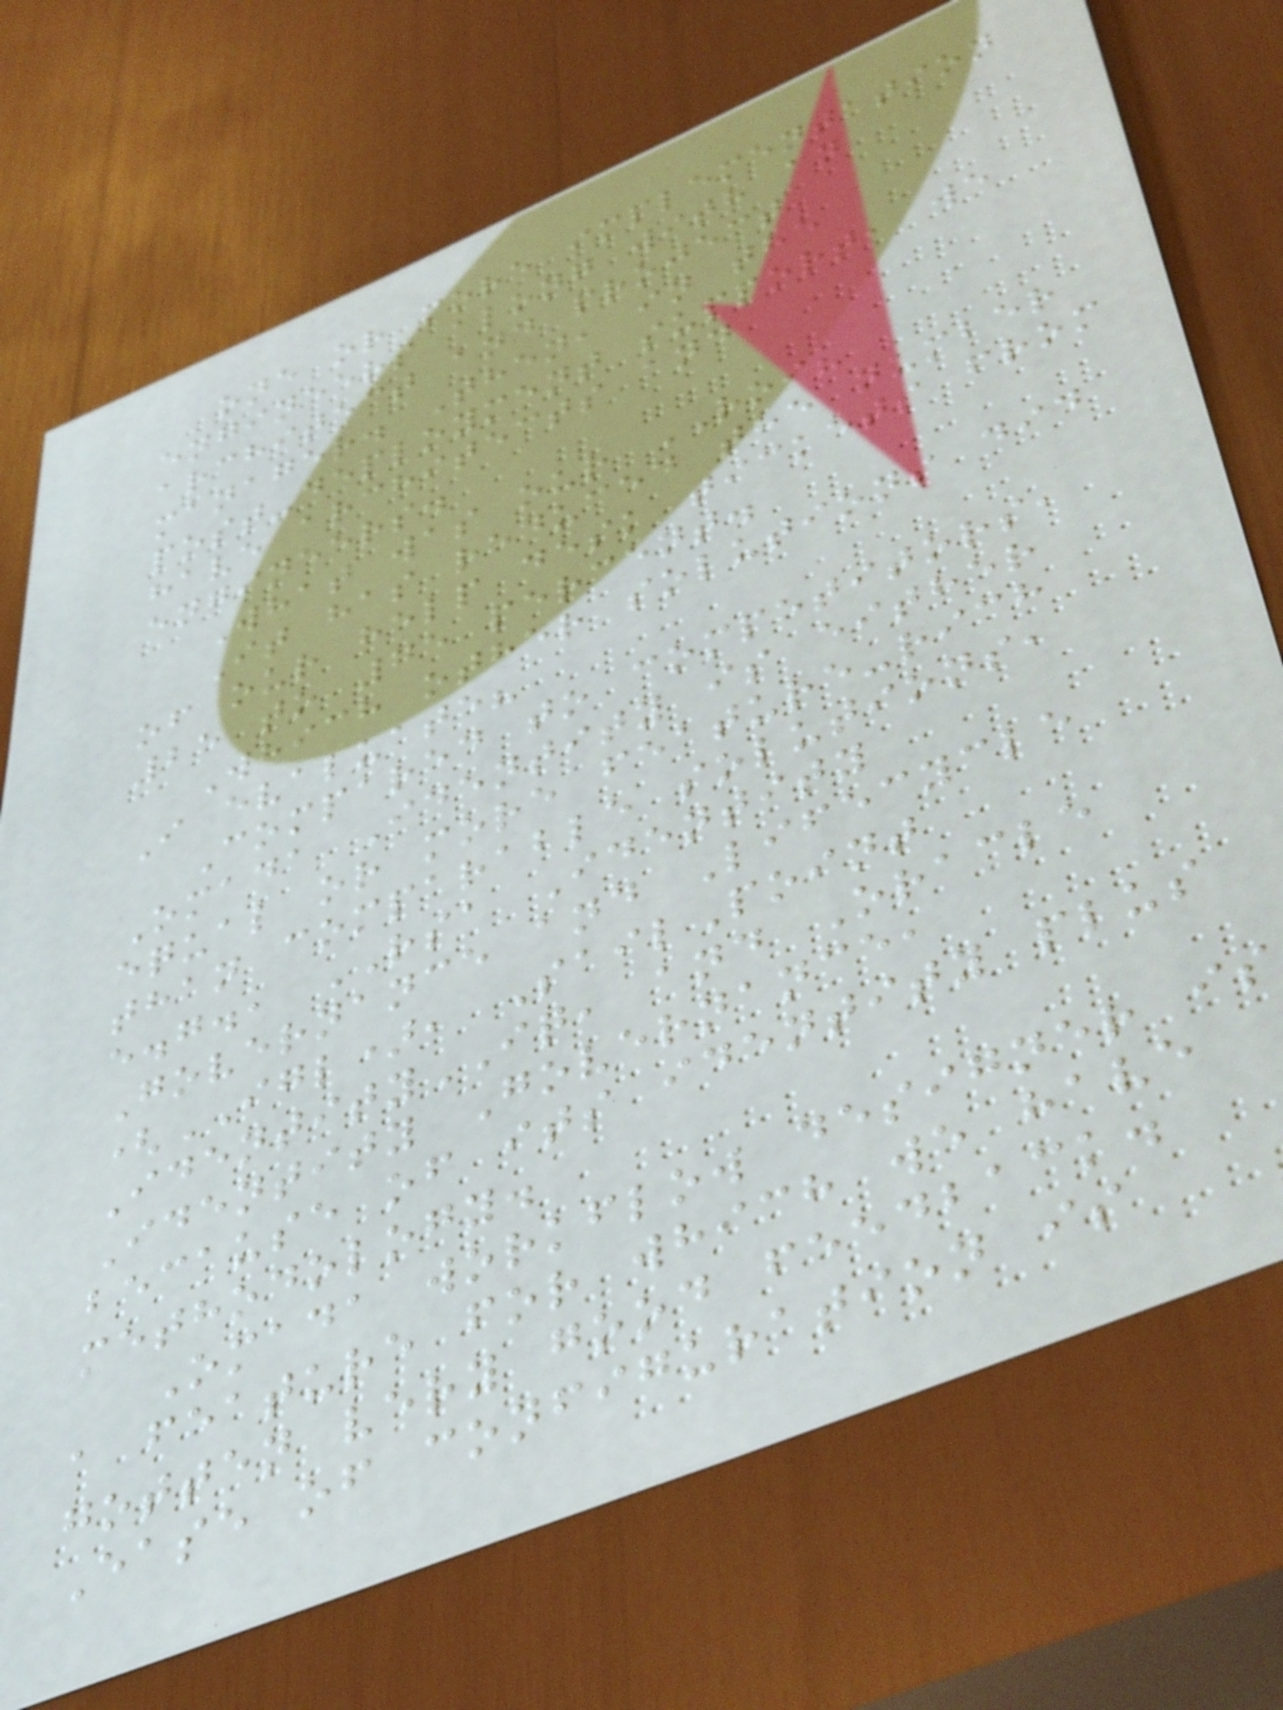one or more implementation
engineers along with an
architect and project
manager. Then, in the
post-deployment support, we
have architects and
engineers.
What was our ROI?
It has reduced the number
of our help desk tickets from
25 to 75 percent.
Which other solutions did
I evaluate?
Compared to competitors,
Omada Identity is either
equal or more feature-rich
than comparable solutions,
e.g., RSA Identity
Governance and Lifecycle
(IGL), SailPoint
IdentityIQ, and Oracle
Identity Governance,
because of its identity plus
methodology.
Omada workflow designer is
a feature for which we have
gotten very good feedback.
Ease of configuration is
